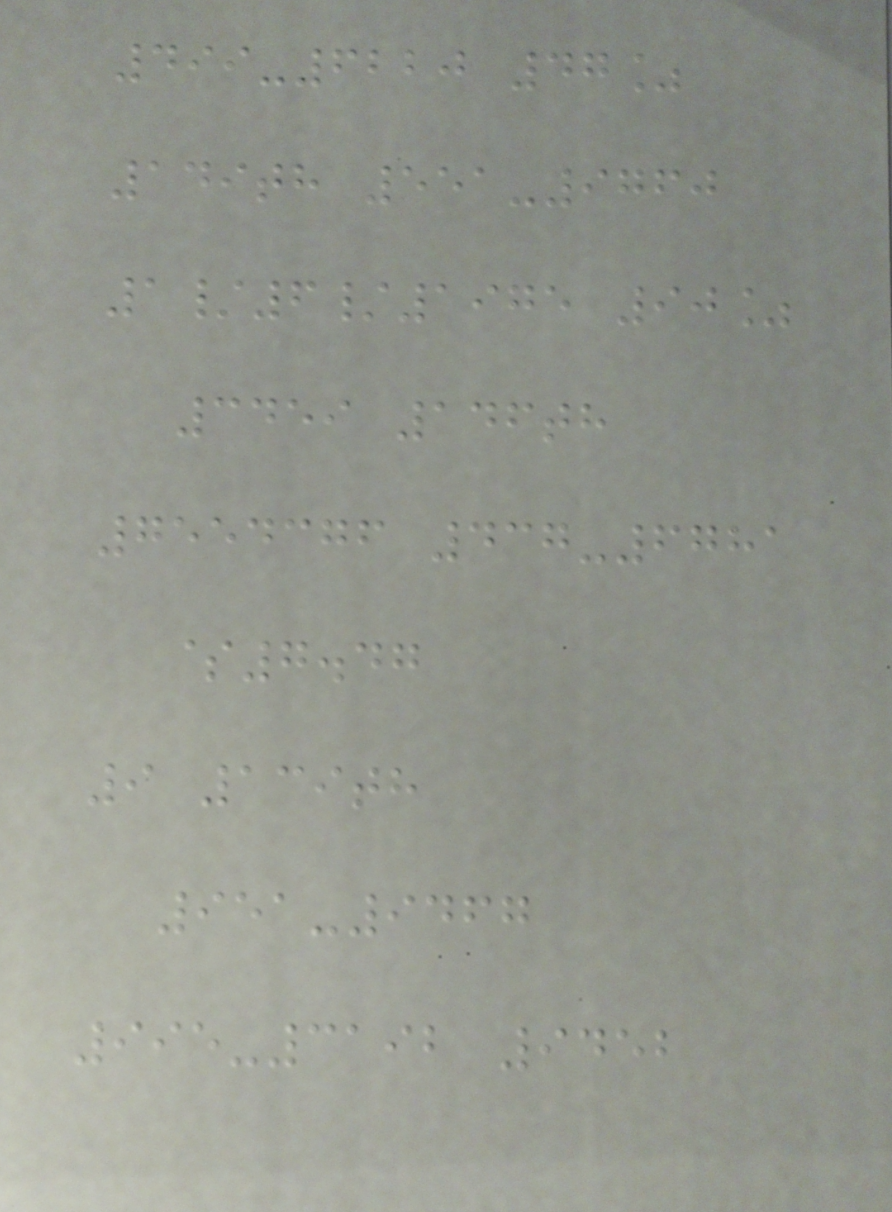499-6220 47%
149th 551-9760
1/6/1975 90%
3459 146th
7554376 437-6781
$7.47
9 139th
951-9467
995-3192 9452
